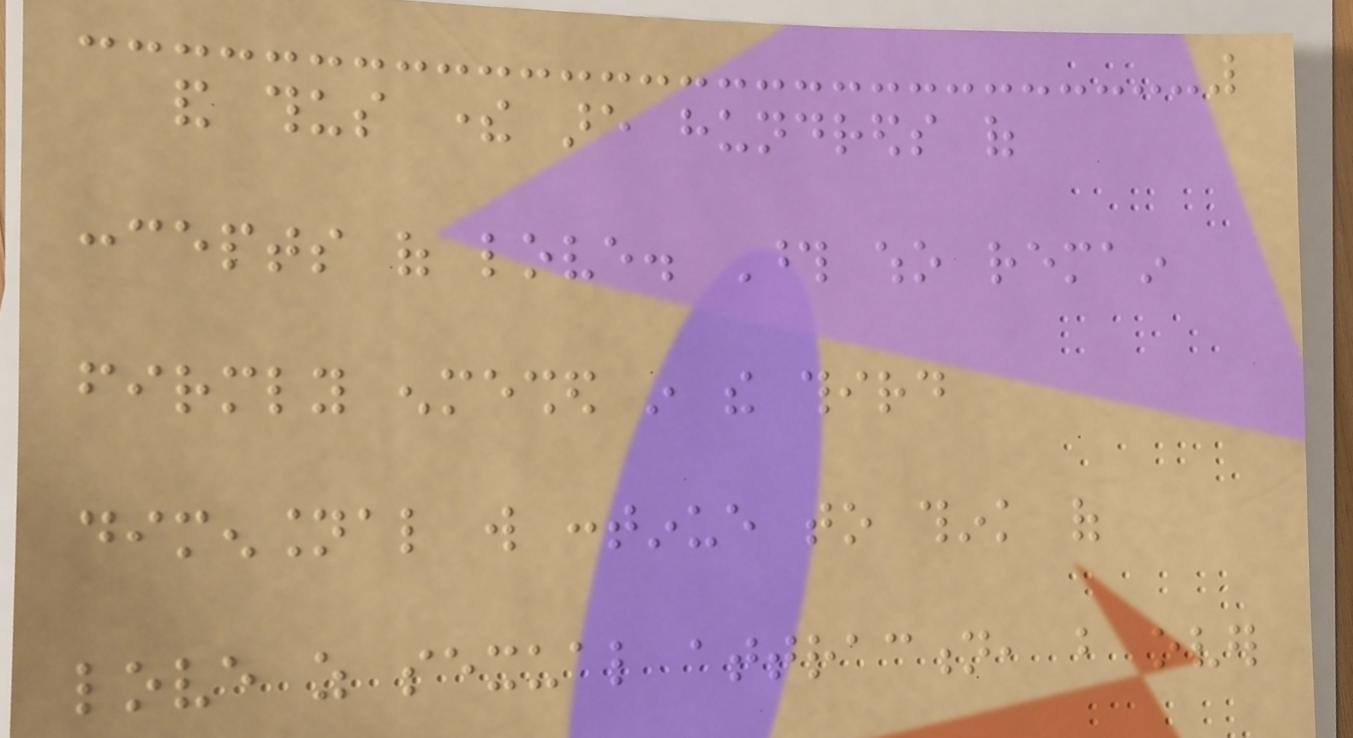and thus there are hundreds of
concepts of love. Those who remain
firmly enmeshed in the third
dimensional will continue to think of
love as sexual attraction, but over
